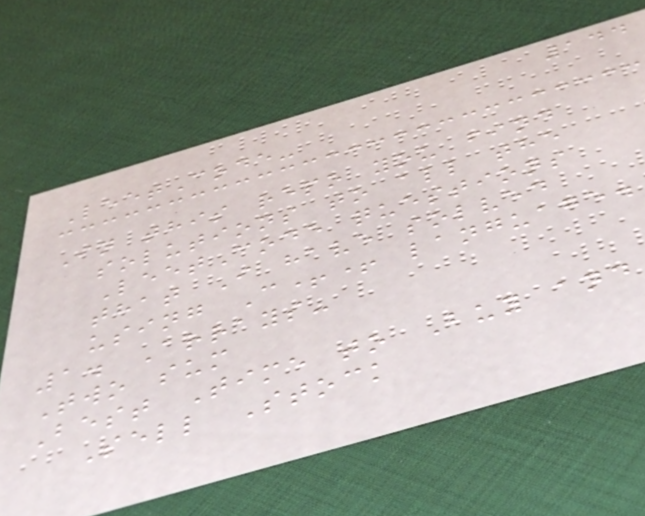144
LeetCode-
In this repo you find
solutions to all the
LeetCode questions
that I have solved
using C++ language.
1. Arrays-
Two sum
Best Time to Buy and
Sell Stock
